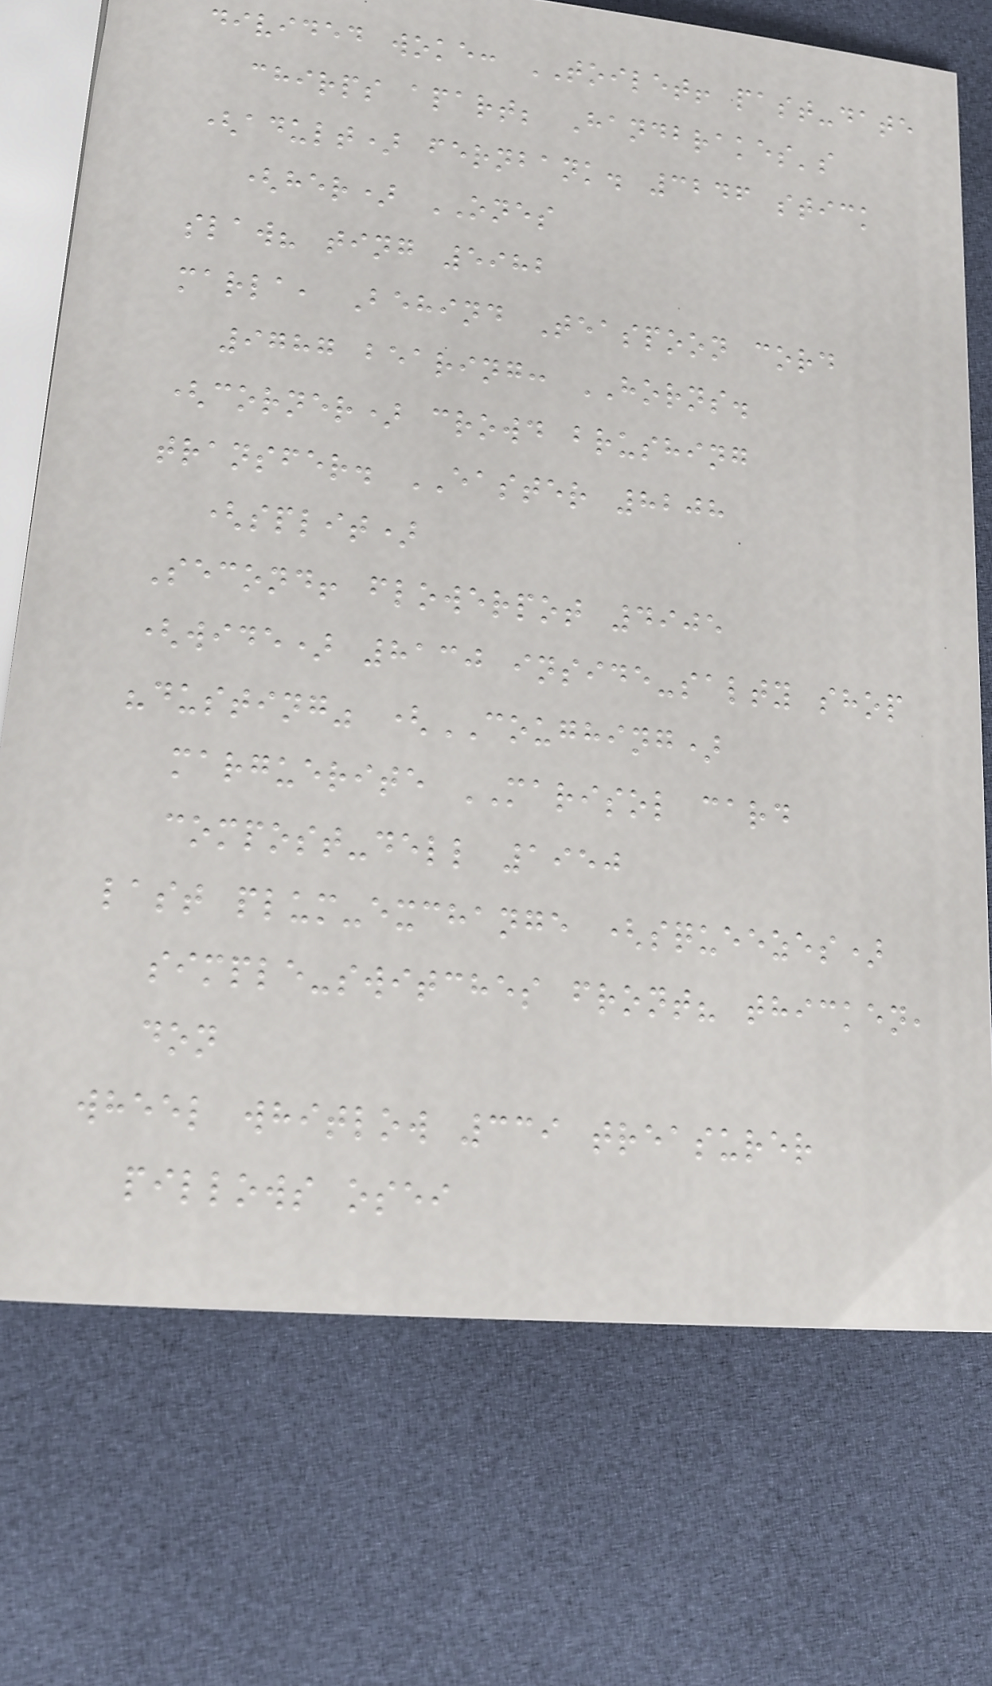divided woke: TOILET! past-date
chirps apart; Handbrakes's
(adult) fernbank. 3246 stick
(her) ONES
slaw? ting 5982
marla, Behind Teaspoon cord
9787 bearing: HORNS.
(corner) crowd brushing
transfer. EASTER 8208
(split)
Second! flowerpot 4905
(wide) 8130 inside-salty shop
"dusting" (COUGHING)
marguerite MARISOL card
compost-dell 1950
last plum-exchange (squeezes)
simple-switches front? thicken,
don
wheel whitlow 339 treasurer
pillows osei
